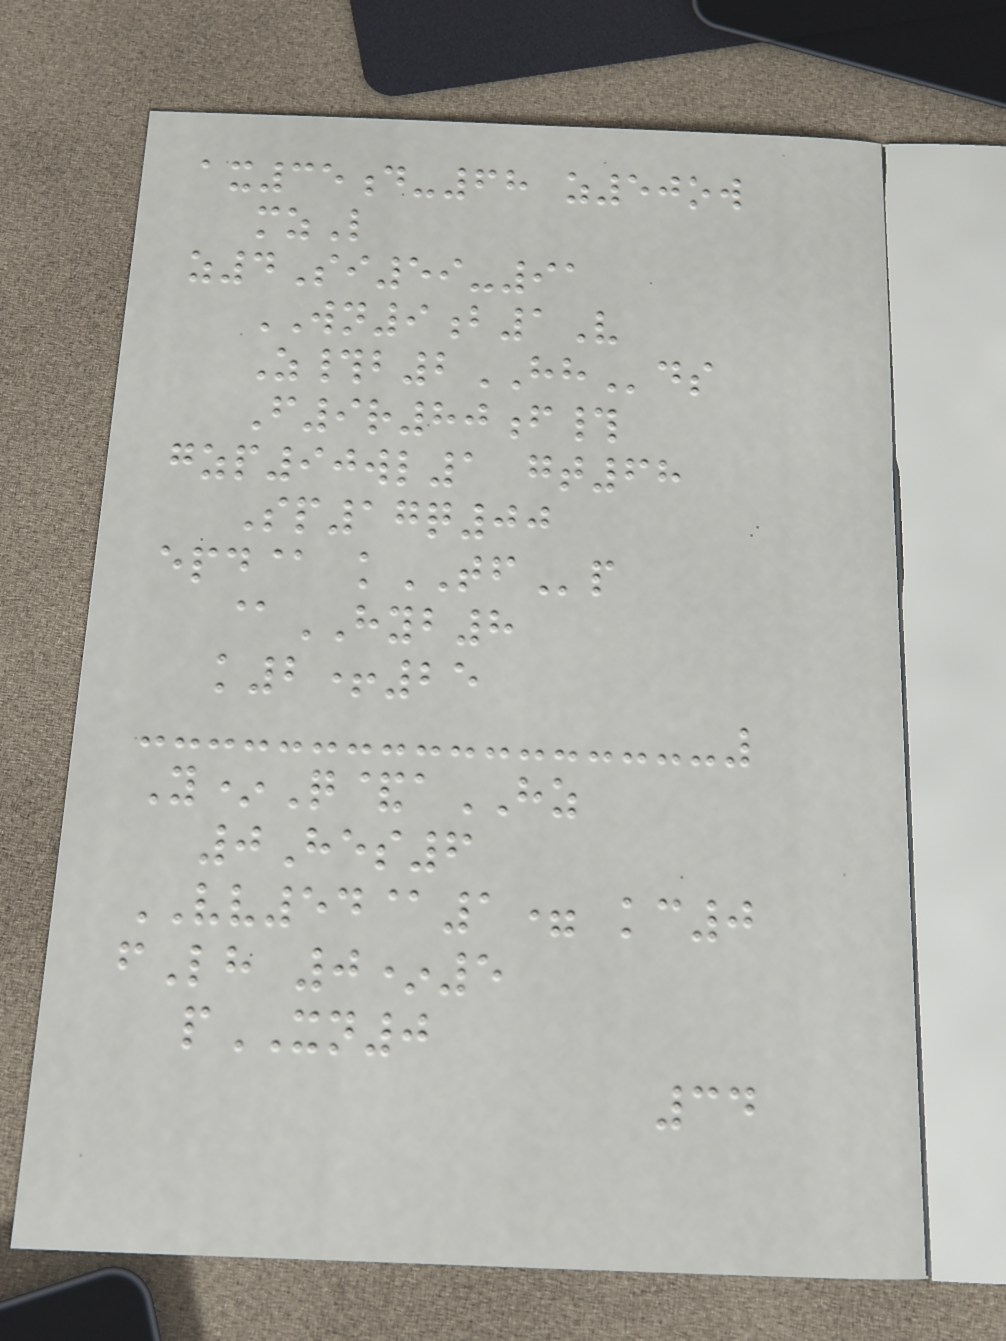ax35d-68 z50ow
mzL
z4Si59-91
WN9b1V
Z#b2HHds
F9r80f#
gzp90wl1 gt68
Sp17q00
epd@ kTFp
@HYB8
k2+25
Y*Q&aHZ
0Hes6
VV54@1= kc0
fLh 0*5
pXN0
34
